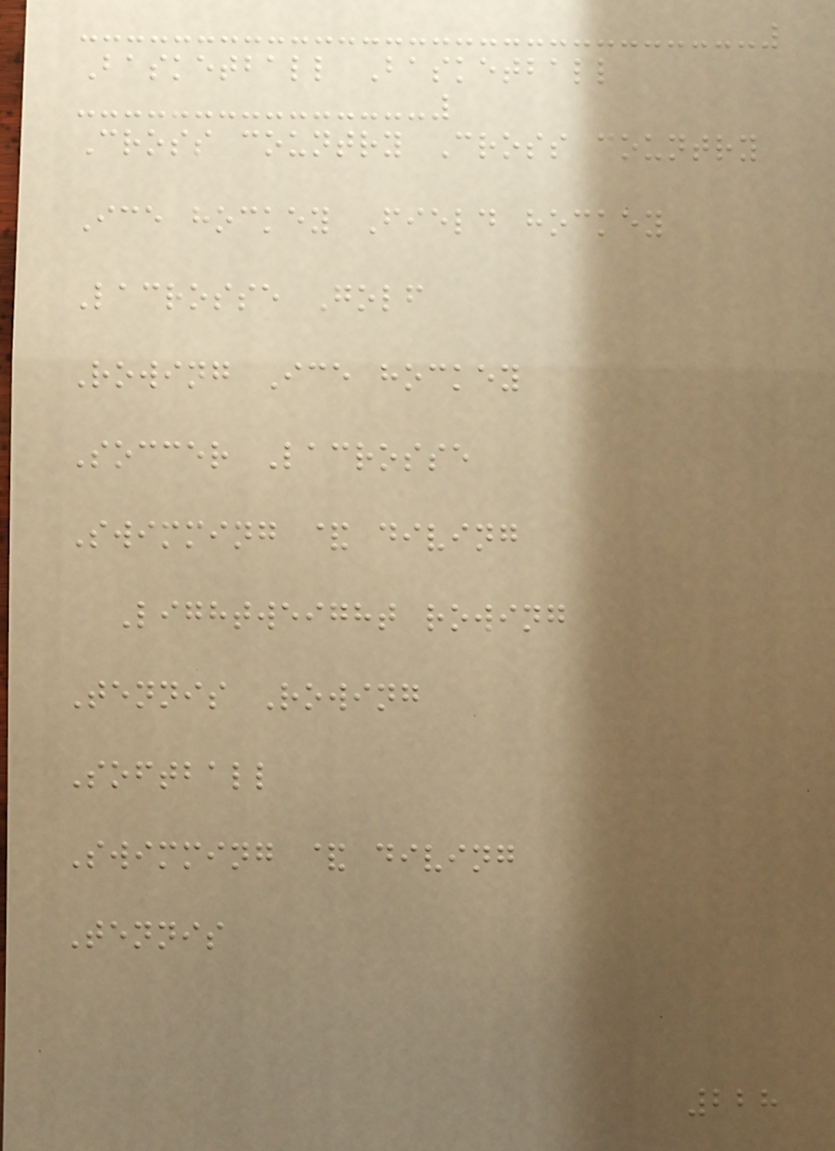Basketball Basketball
Cross country Cross country
Ice hockey Field hockey
Lacrosse Golf
Rowing Ice hockey
Soccer Lacrosse
Swimming & diving
Lightweight rowing
Tennis Rowing
Softball
Swimming & diving
Tennis
228
